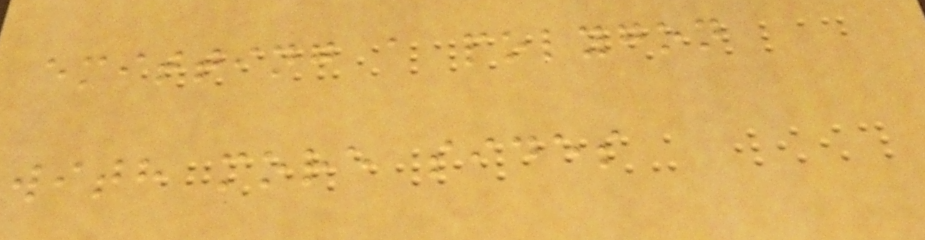emitting a polygon
with more sides
